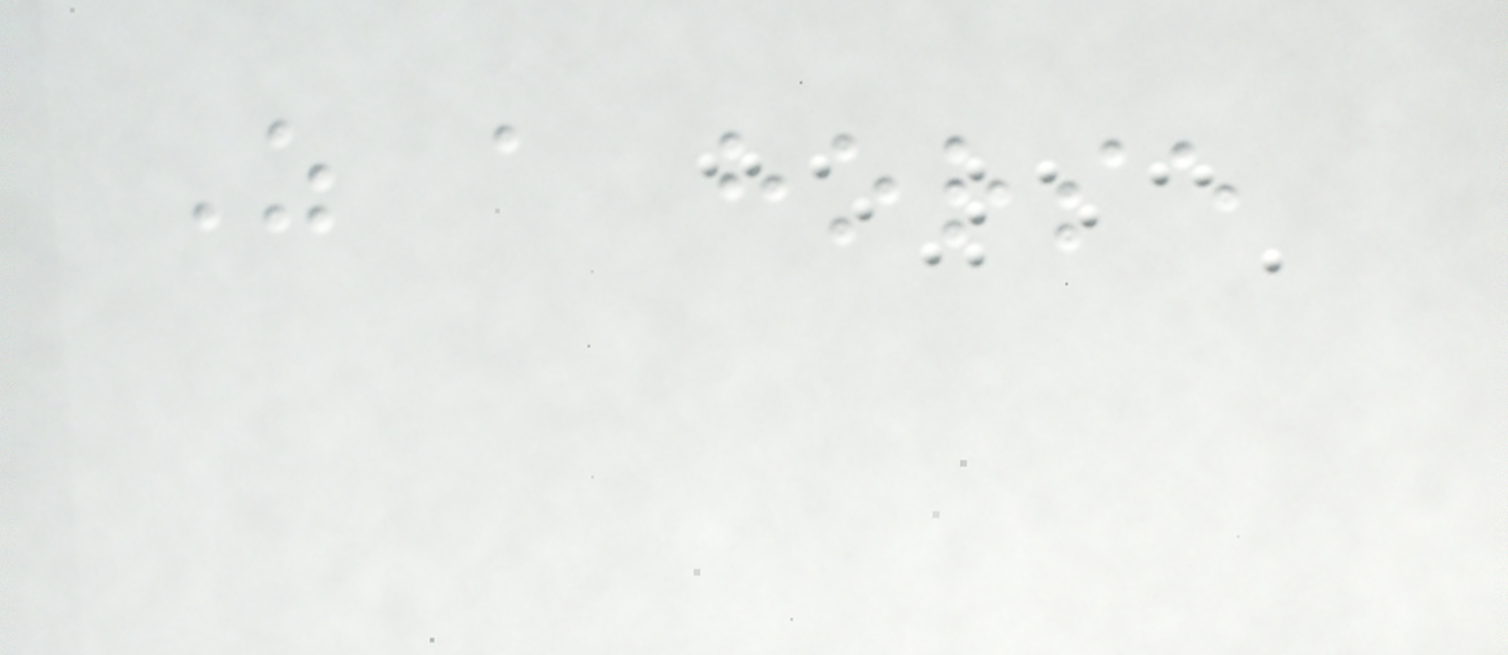As a horse
